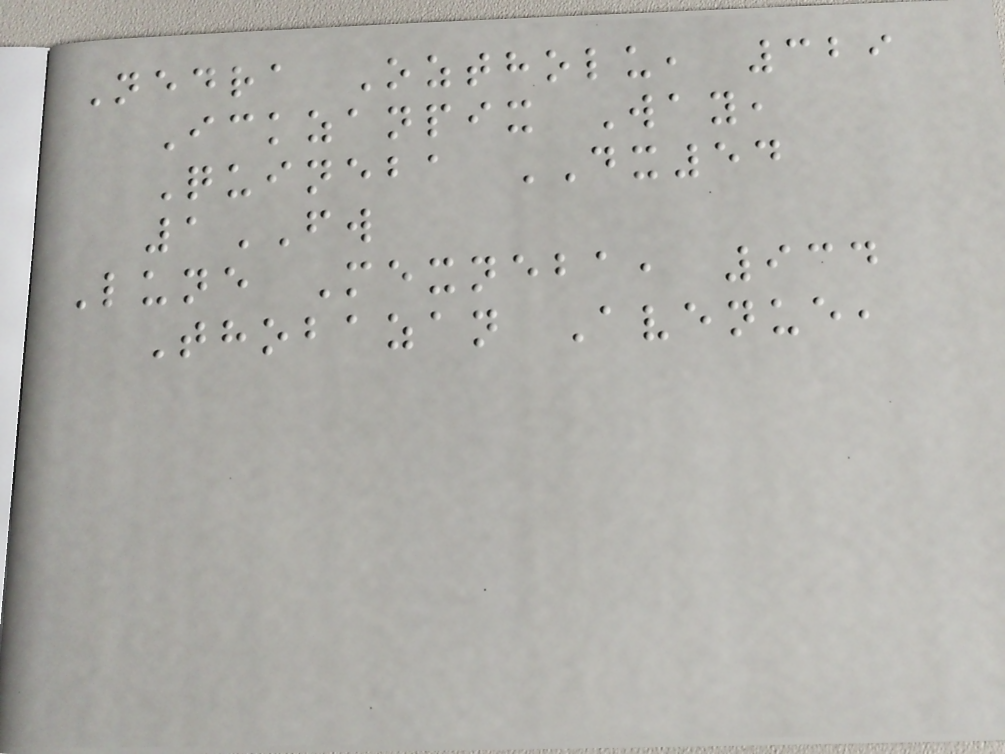Nedra Oztholu, 329
Ickzanpix Way,
Quineba DX54
1FW
Lune Mexneba, 934
Thobazan Avenue,
